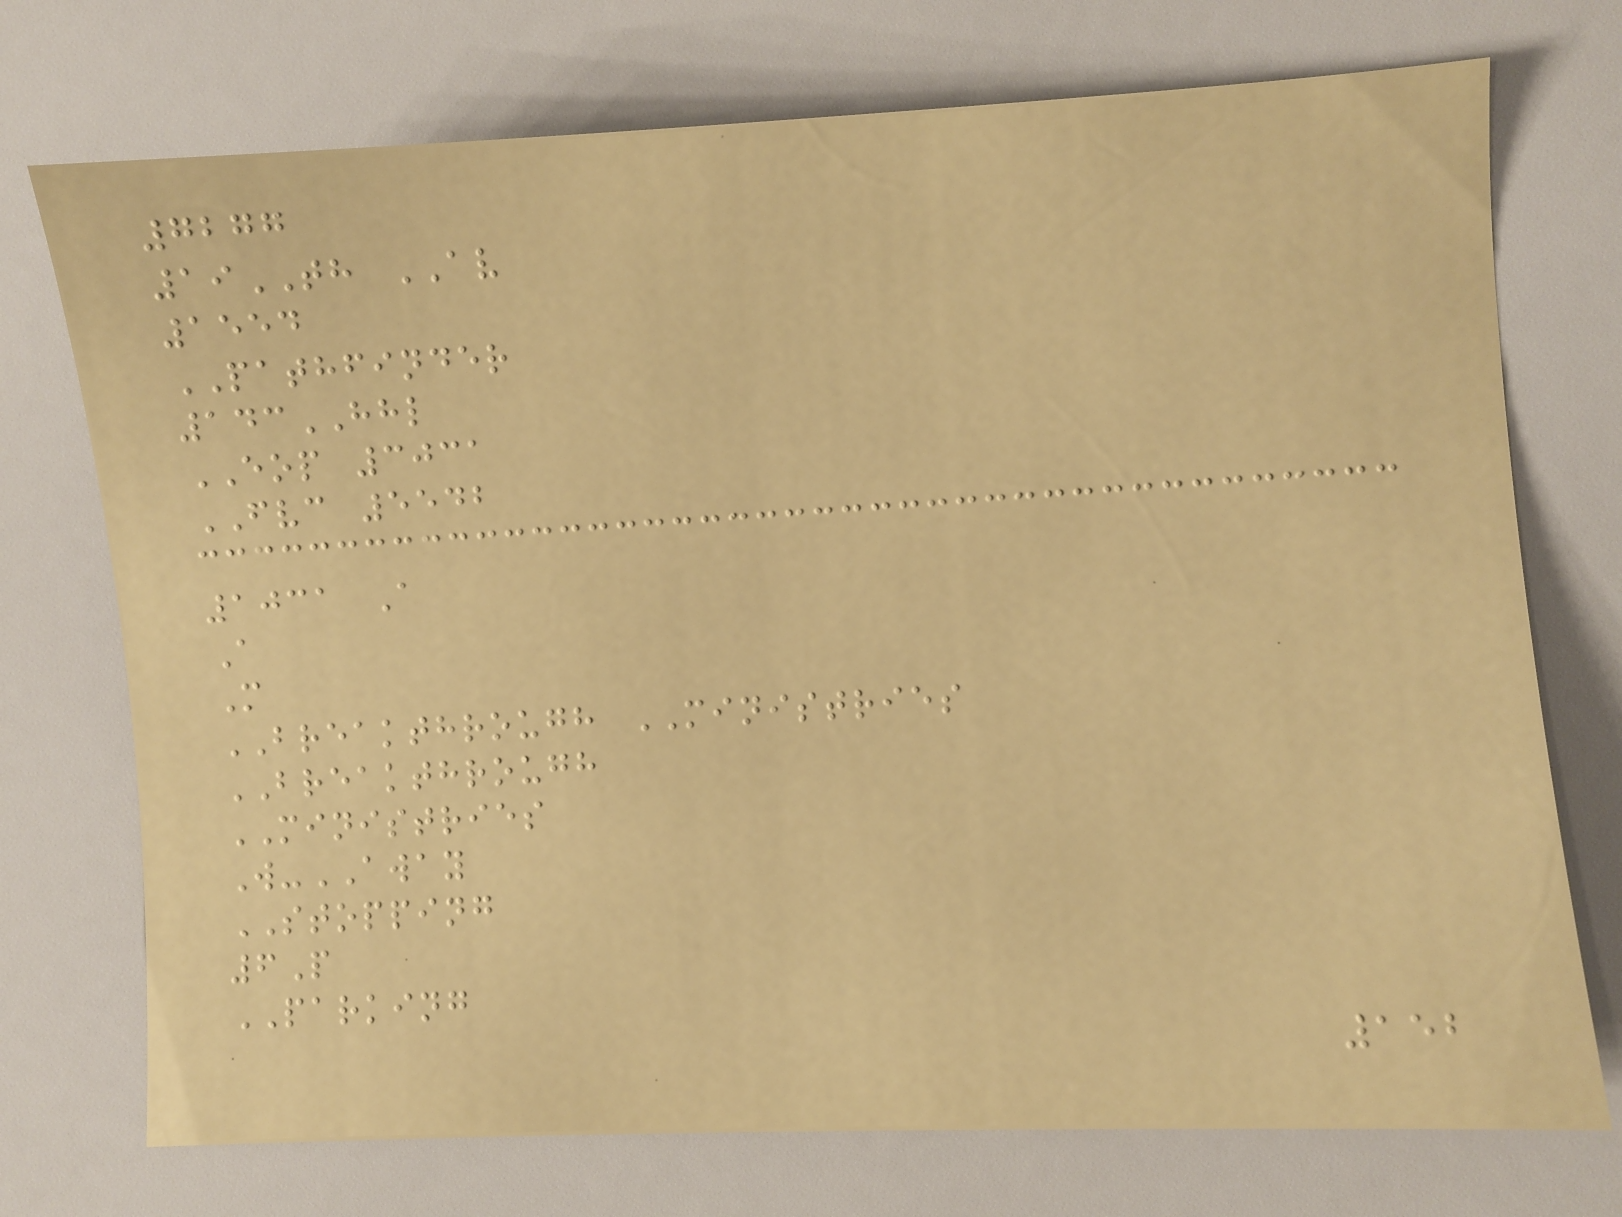7277
19TH AV
1554
PATHFINDER
143HHL
EOP 3031
FVC 5542
1031 A
A
M
BREAKTHROUGH MINISTRIES
BREAKTHROUGH
MINISTRIES
W-AWAY
STOPPING
6P
PARKING
152
